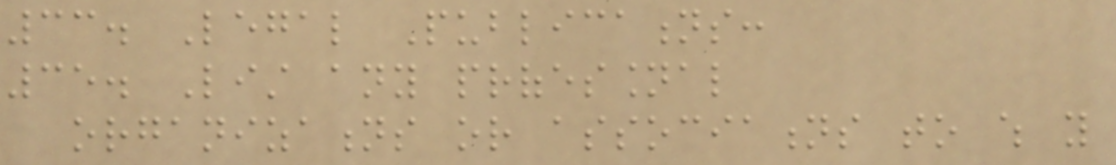33. Legal Publications:
35. List any professional
organizations or associations to which you
